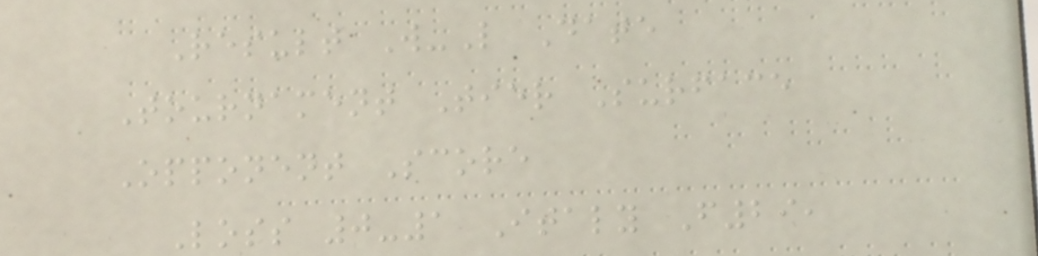Result W-L Date
Tournament Tier Surface
Opponent Score
Loss 0-1 Italy F29,
